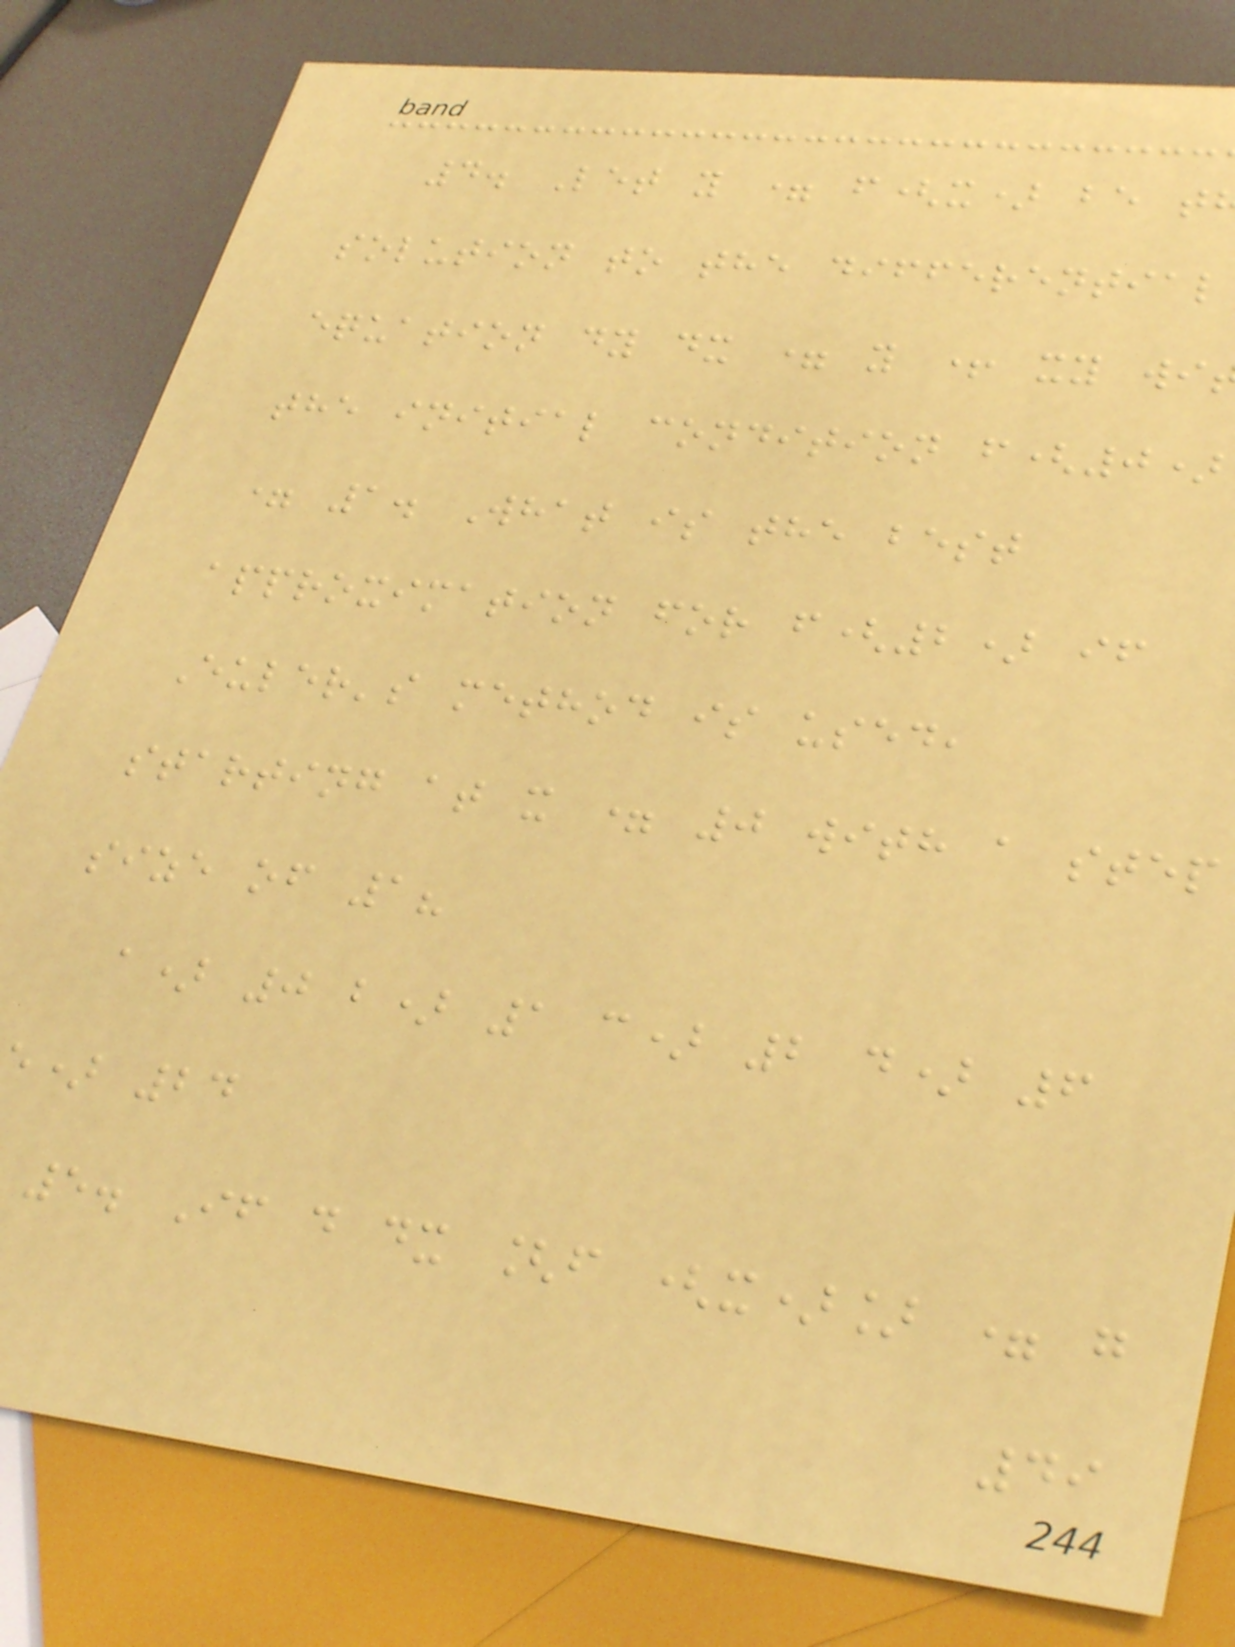4. Let y = f(x) be t
solution to the differential
equation dy dx = y + xy wi
the initial condition f(0)
= 1. What is the best
approximation for f(2) if
Euler's method is used,
starting at x = 0 with a step
size of 1?
a) 0 b) 1 c) 2 d) 6
) 24
5. If d dx [f (x)] = g
49
